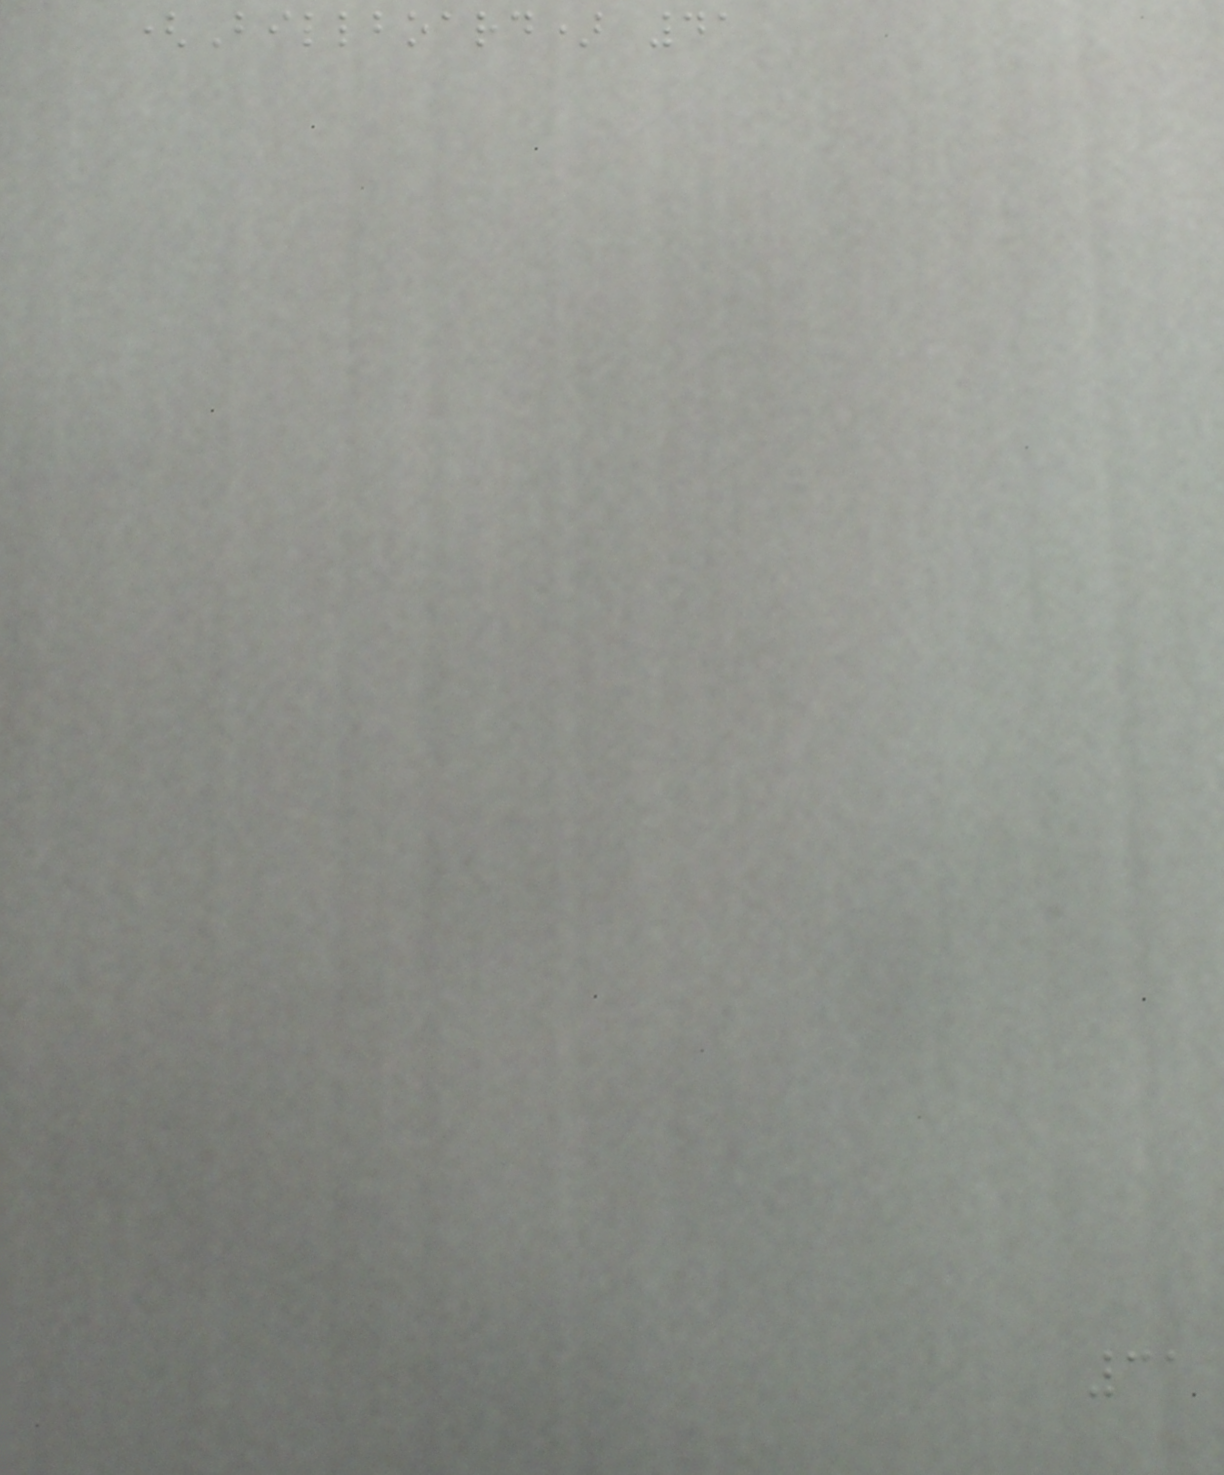(Billboard) 41
31
